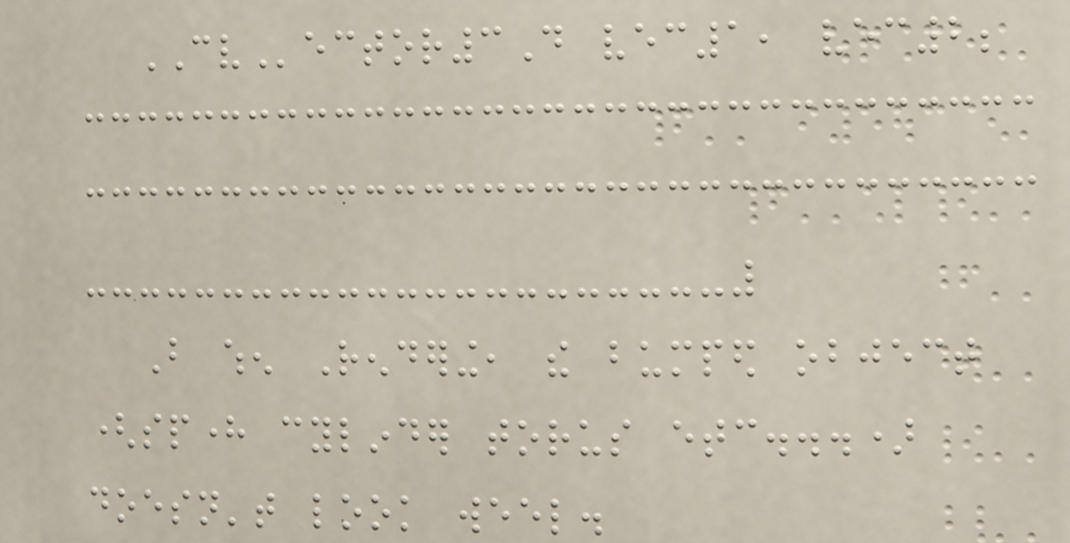CVector3D vec1, vec2;
But when Rendering, the bumped object
(sphere cylinder torus etc...)
doesn't look weel.
